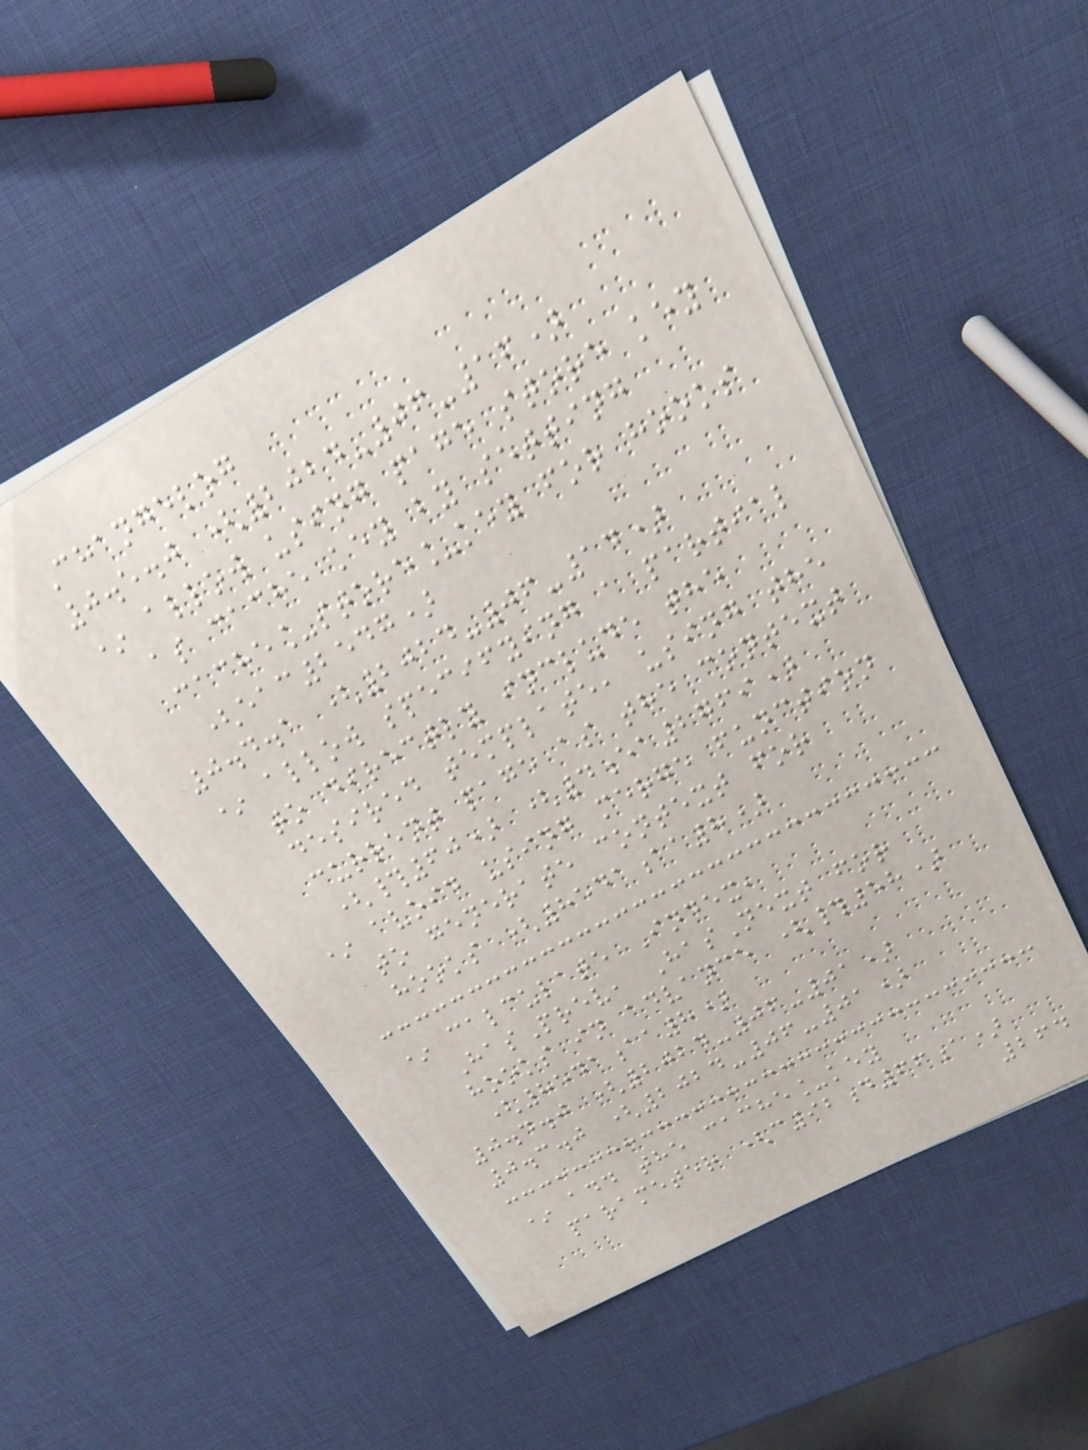Changelog
0.5.0 (2024-06-16)
* allow using page store key
as cache key by setting
cache_store_key for hooks
(eac2547)
0.4.1 (2024-06-14)
* allow specifying a partial
to directly include the
desired template, using the
current page as the context
(#60) (4ea2769)
* avoid using merge function
to generate context for
hooks (8541aa8)
* calculate Index,
HasPrev, HasNext for
hooks in advance (#58)
(8541aa8)
0.4.0 (2024-06-01)
0.3.0 (2024-06-01)
* add the cache_key
parameter (c92d66a)
264
